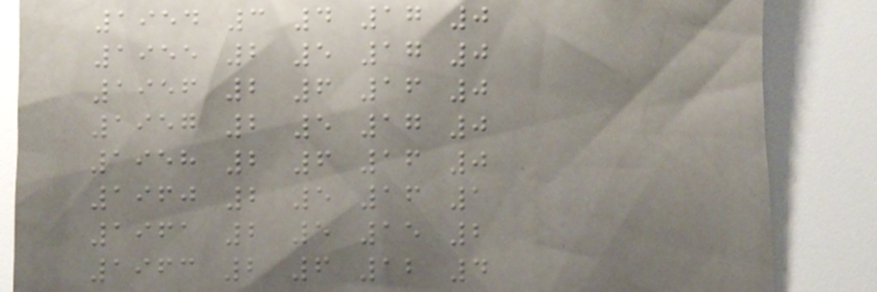1954 3 4 17 0
1955 2 5 17 0
1956 2 6 16 0
1957 2 5 17 0
1958 2 6 16 0
1960 2 5 16 1
1961 2 5 15 2
1963 2 6 12 4
